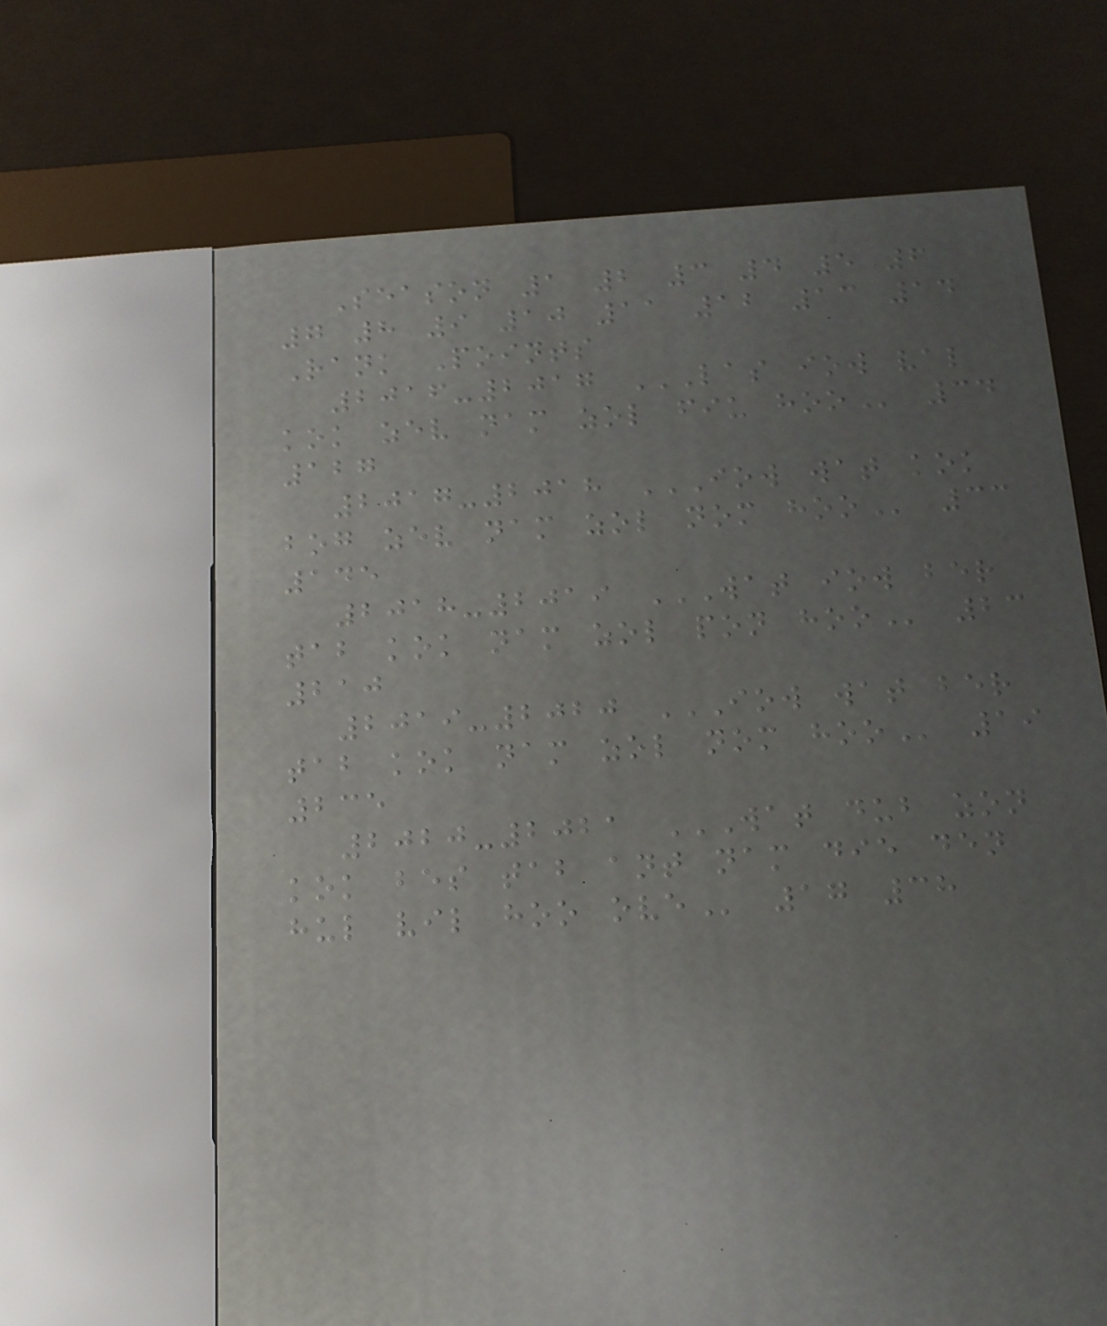Season 1 2 3 4 5 6
7 8 9 10 11 12 13 14
Rank Points
2016-2017 LAS IOW VAL
KOK ZEV NAM ZOL FIU HOO 34
127
2017-2018 IOW WAT KOK
BOG ZEV NAM ZOL NOM HOO 33
145
2018-2019 WAT IOW BER
TAB KOK NAM ZOL PON HOO 23
210
2019-2020 IOW WAT BER
TAB KOK NAM ZOL NOM HOO 19
235
2020-2021 WAT DUB ZON
KOK BES TAB ANT NAM DIE DEN
HUL VIL HOO OVE 17 38
